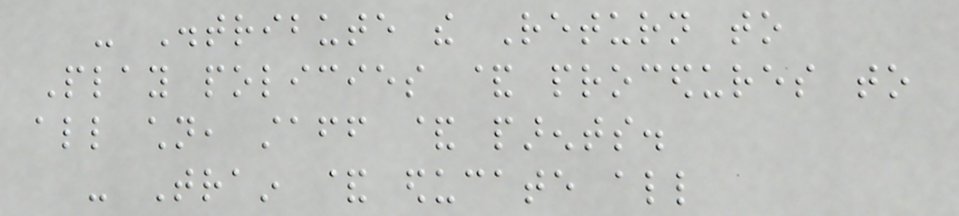- Distribute the Return to
Play policies & procedures to
all children, staff & parents.
- Train & educate all
